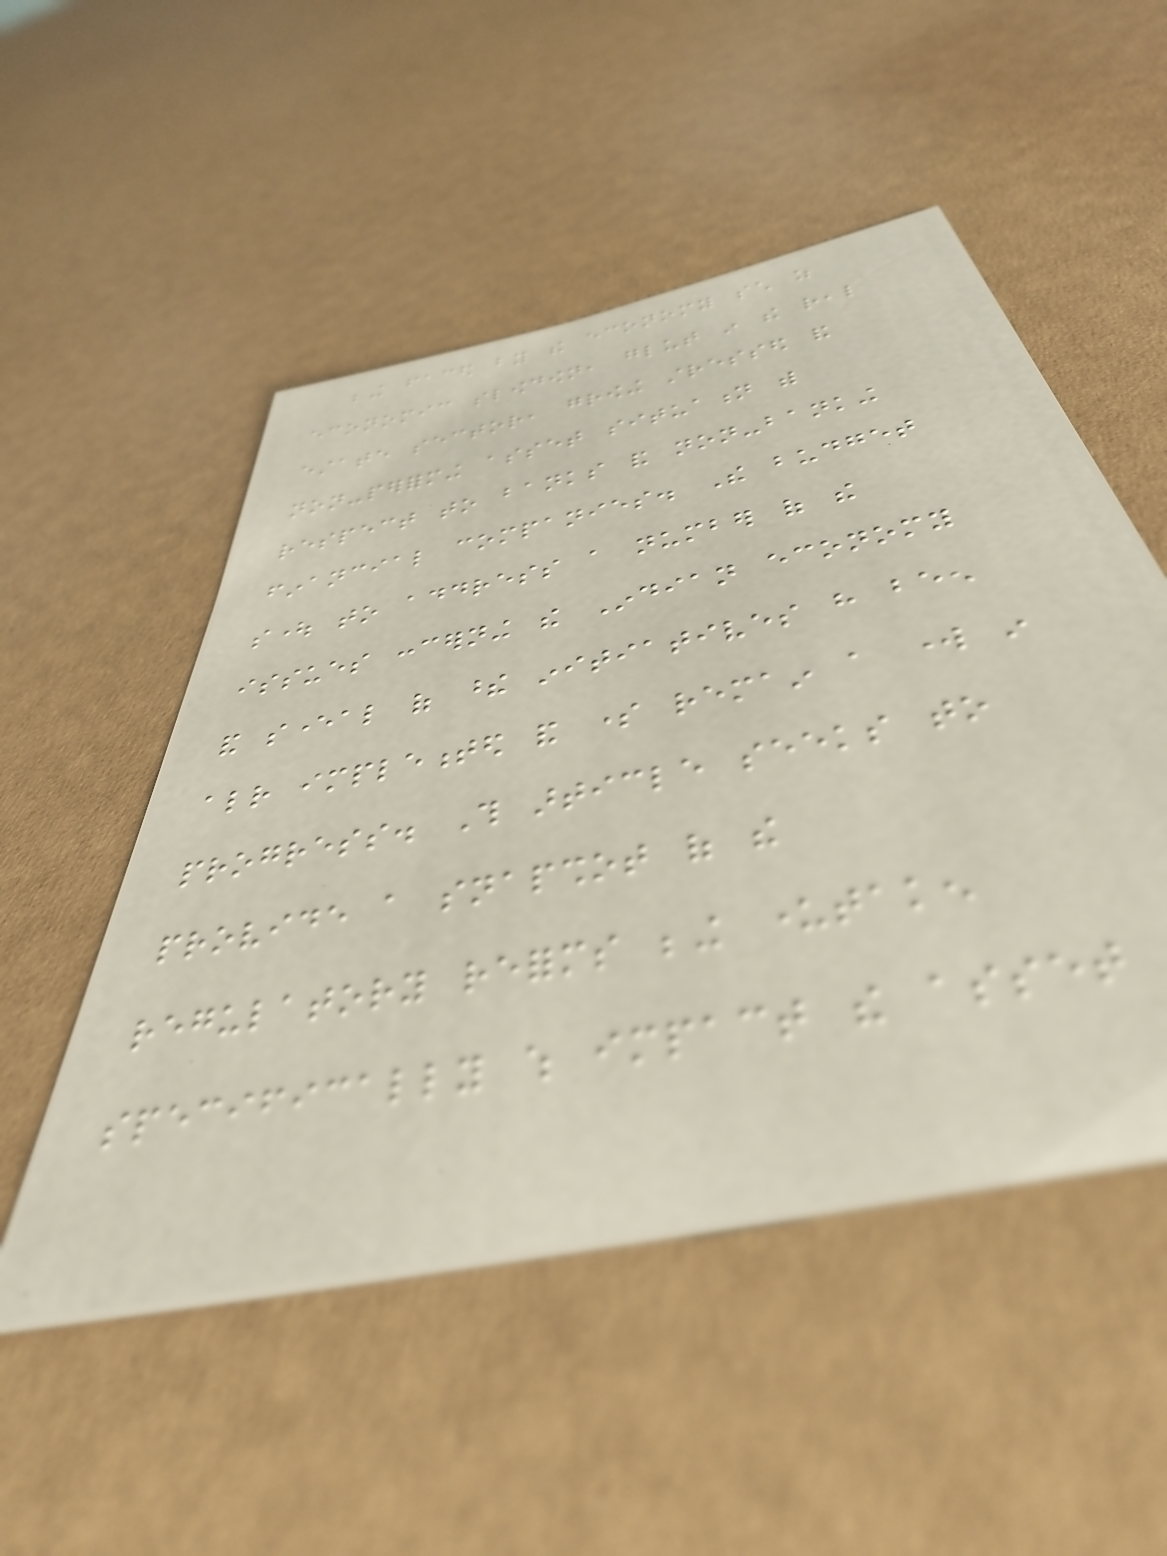being faced by the economy such as
economic slowdown, glut in the real
estate sector, growing stressed and
non-performing asset situation with
respect to banks and non-banking
financial companies. The budget
sought to address a number of the
issues concerning the Indian economy
and several of these initiatives have been
already implemented and some remain a work in
progress. This article seeks to
provide a snapshot of the
regulatory reforms being undertaken
specifically which impact the asset
